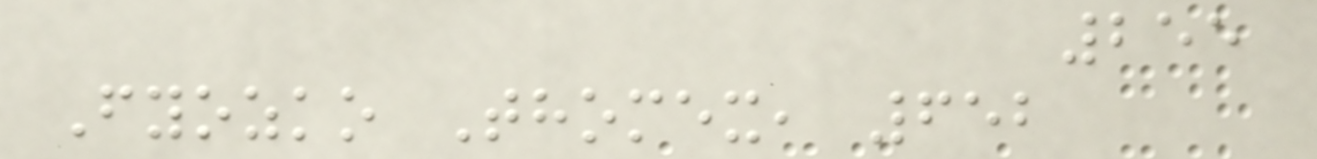255
Fyozko Thomex, 652
